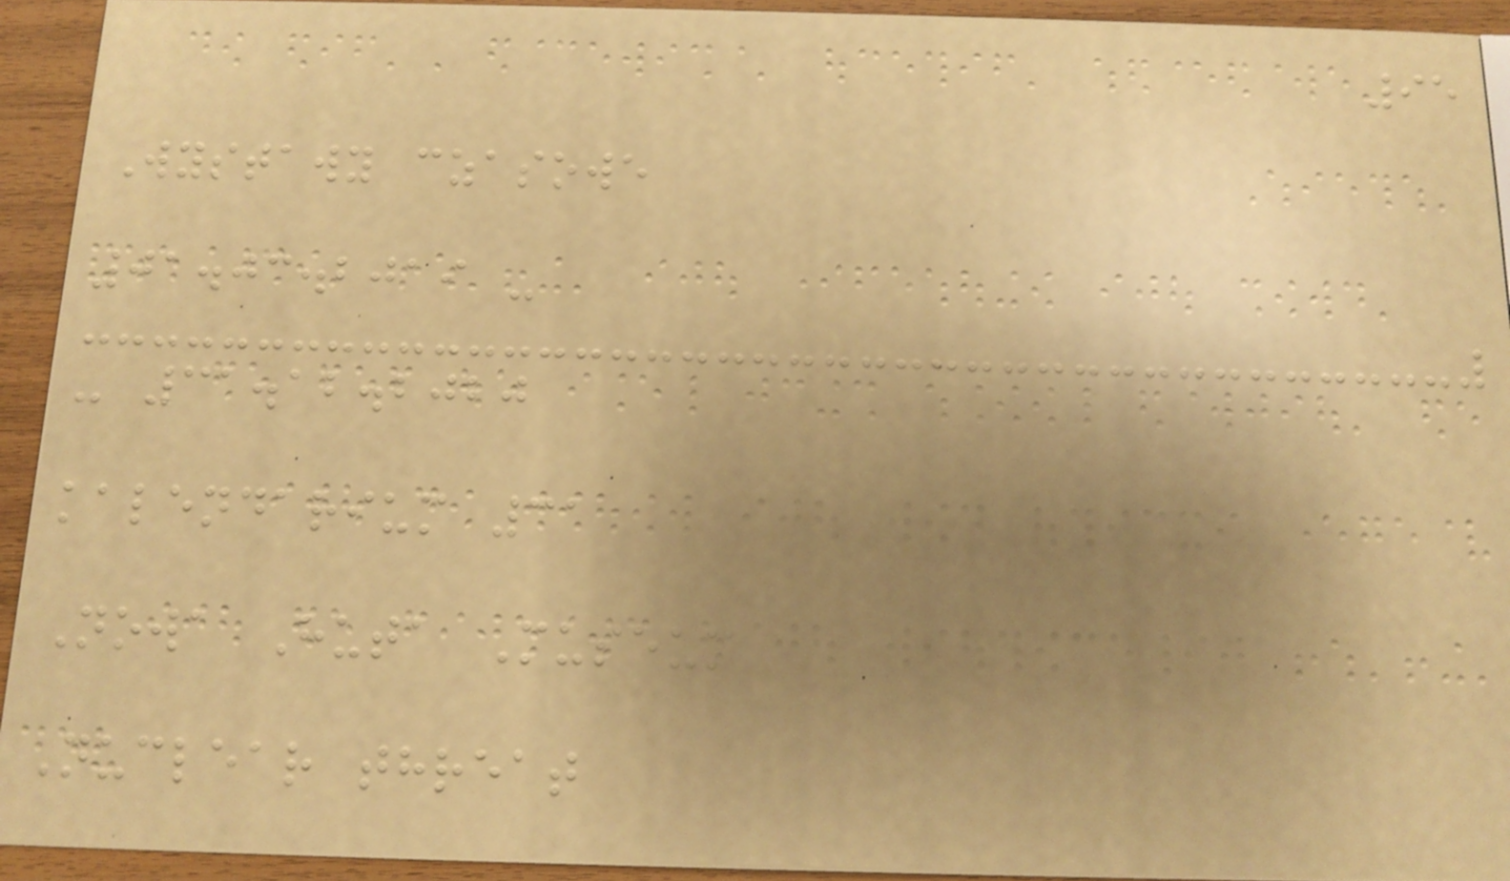95
Wystawy czasowe
01.03.2019 -
- 31.12.2020
kalendarium 31
Nowa Huta Museum
Nuclear threat
